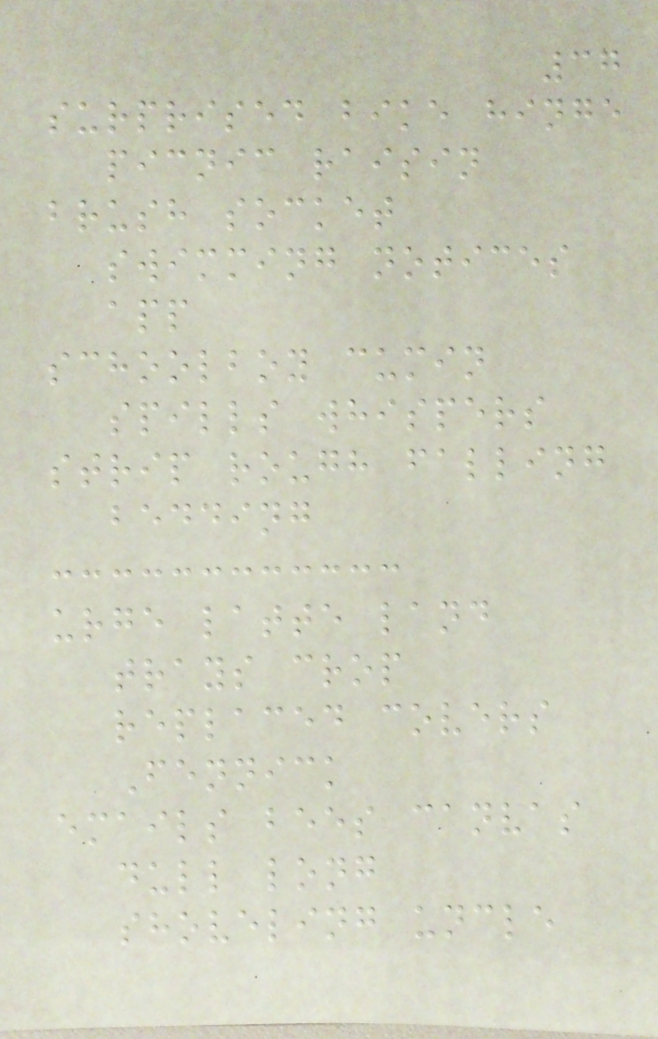37
surprised bike hinge
picnic raisin
brush socket
swimming notices
app
schoolboy cumin
spills whispers
strip rough falling
bedding
urge latte land
trays crop
replaced covers
Fennick
emails bees canvas
dull long
shoveling uncle
